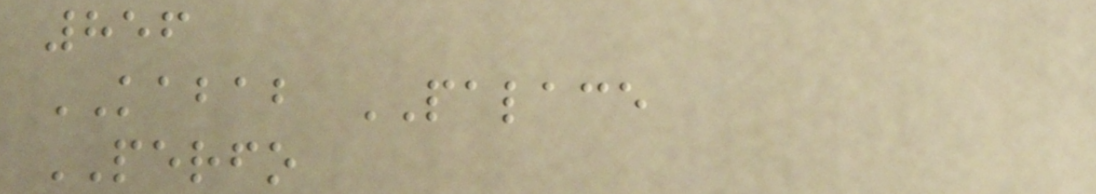856
KABAB PALACE
PERFO
